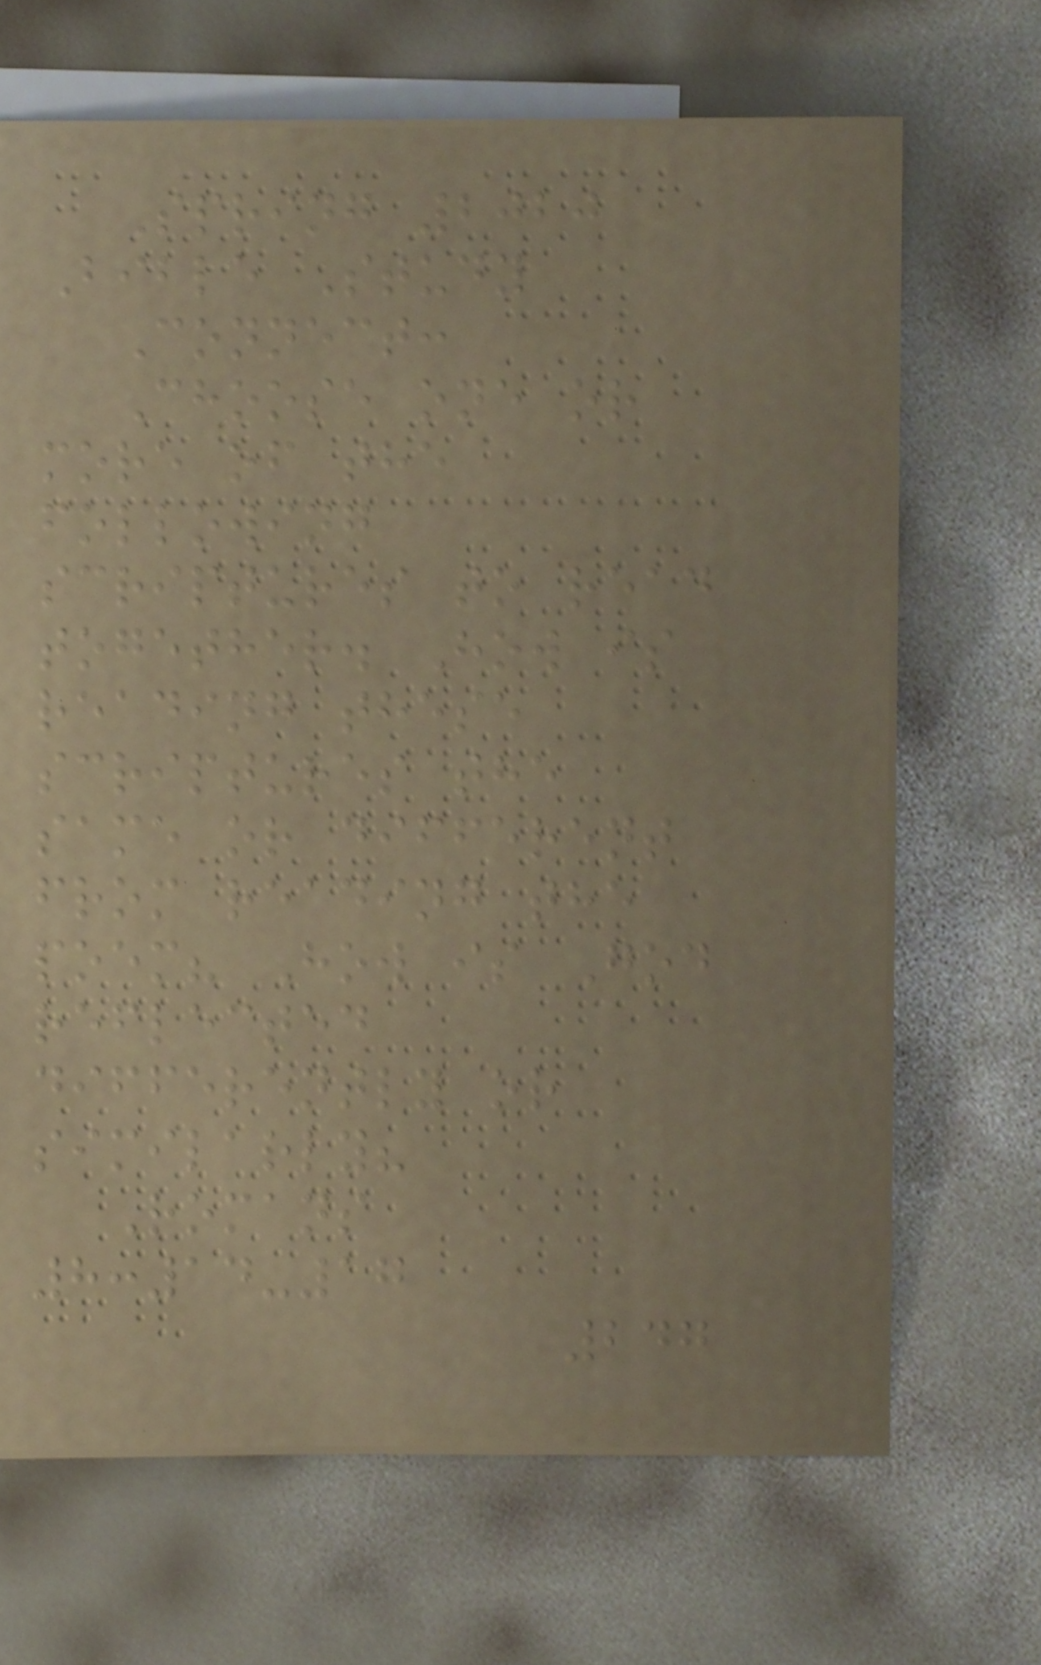Spring 2020
Bible Study
Connect:
Choose one or
more of the
following
scriptures to read
together. How is
reading these
scriptures the
same or different
from reading the
poem? How is God
reflected
differently or
similarly?
Romans
8:14-17
247
